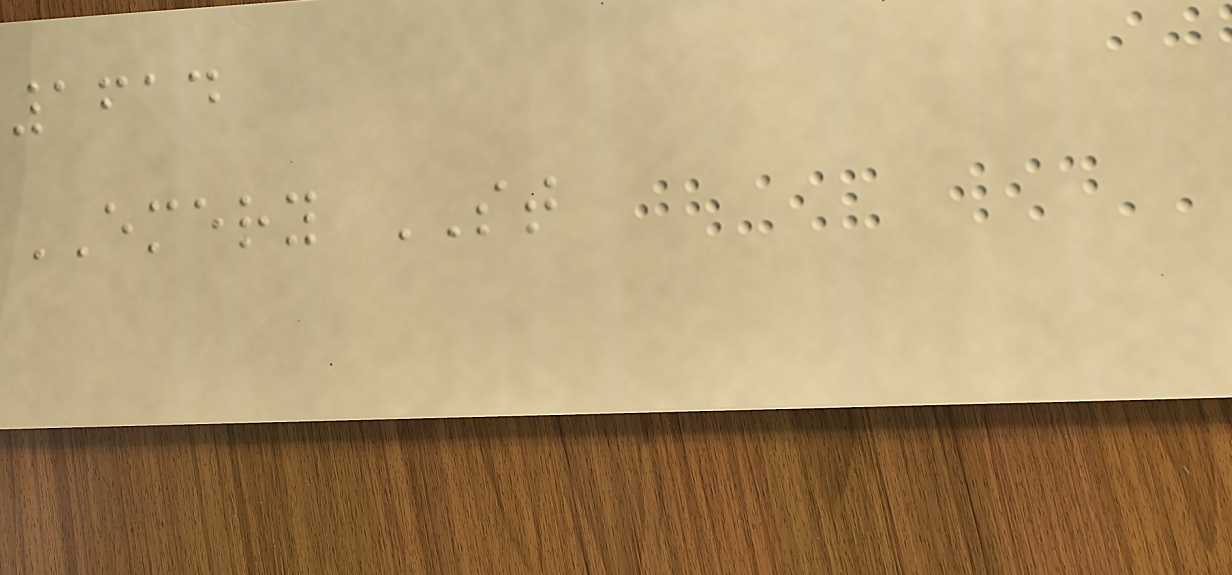1614
EMERY ST
